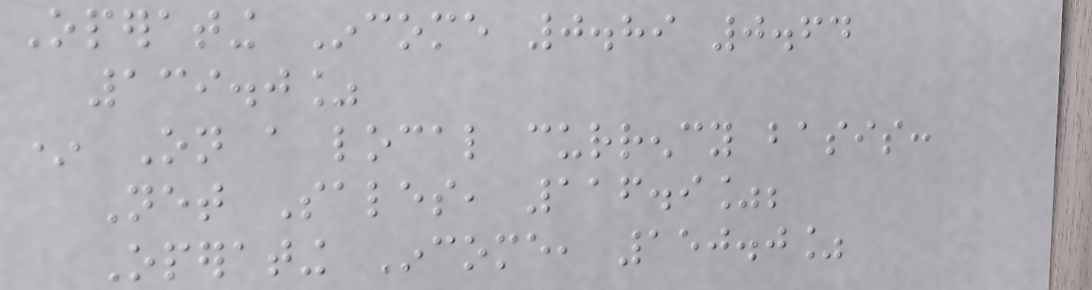Operating Income 0.89 0.64
139.0%
* On a local currency basis:
Net Sales, 116.9%;
Operating Income, 150.0%
